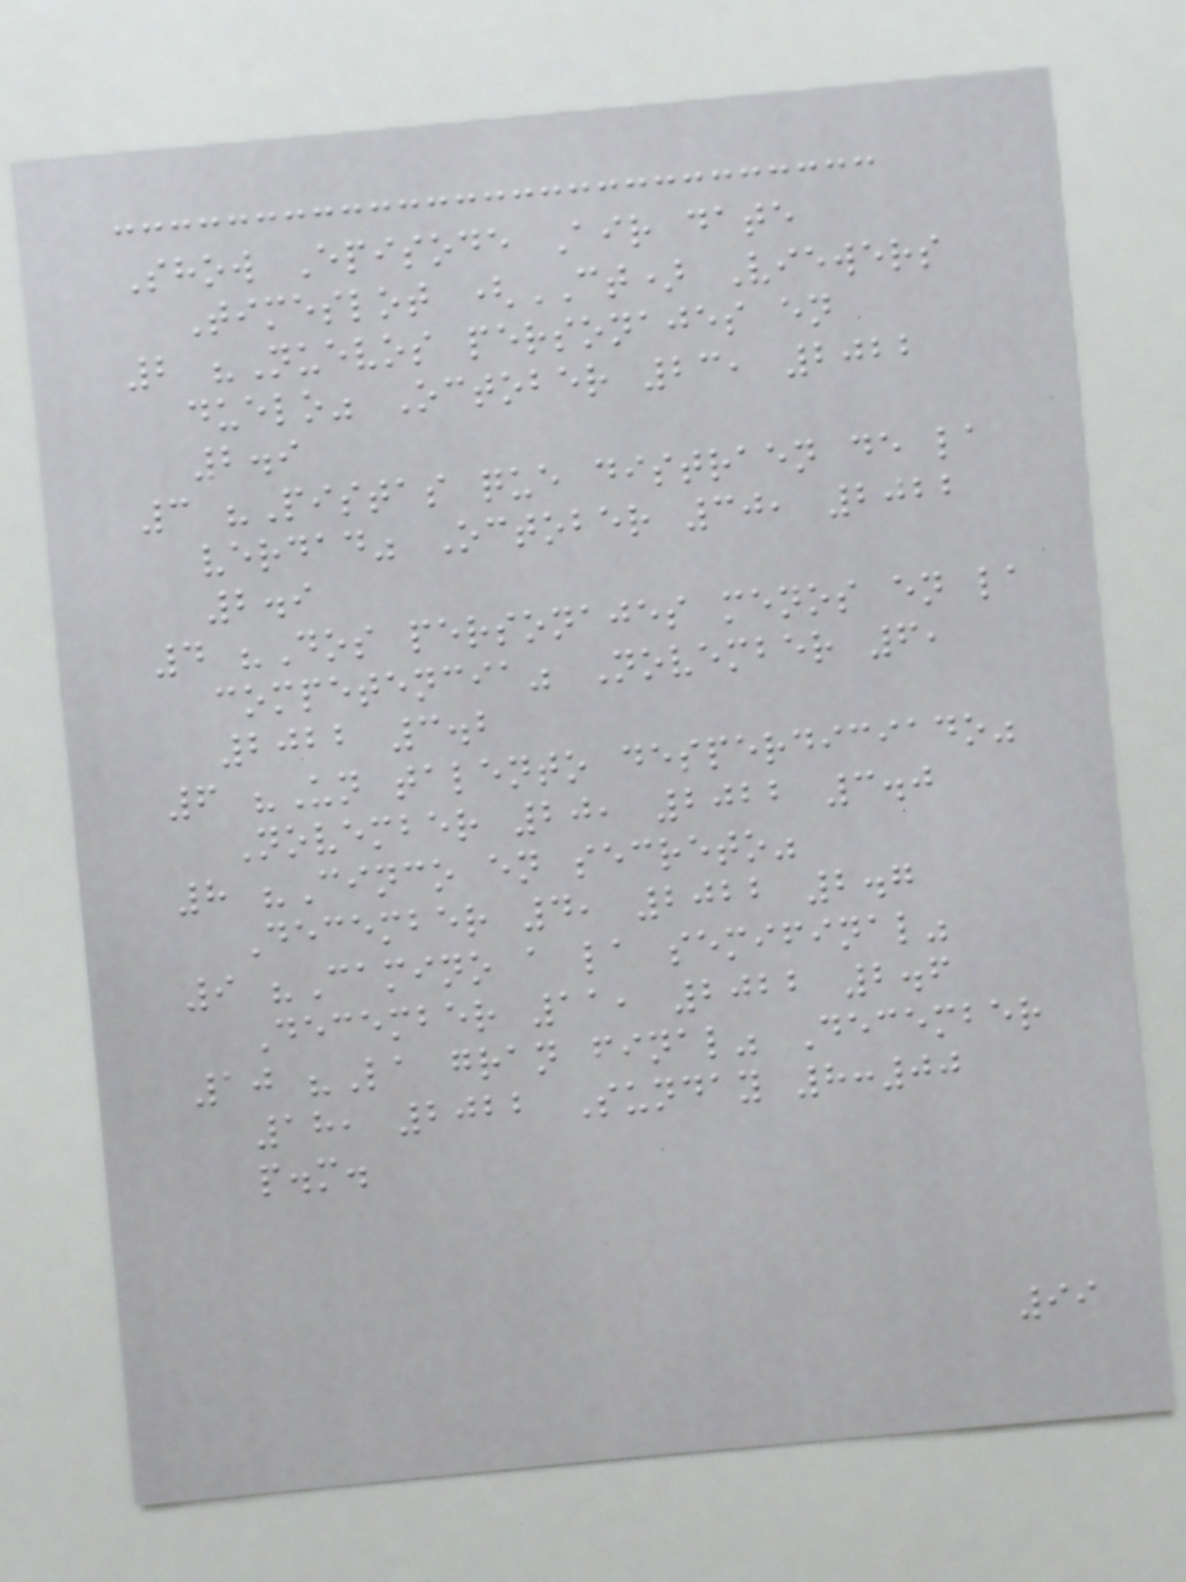Show Episode Air date
Timeslot (CT) Viewers
2 "Nuevos personajes en
duelo" October 23, 2022
2.9
3 "Pistas que distraen de la
verdad" October 30, 2022
2.9
4 "Dos personajes menos en la
competencia" November 6,
2022 3.2
6 "Un talento desperdiciado"
November 20, 2022 3.0
8 "Cinco en secreto"
December 4, 2022 2.7
9 "Camino a la semifinal"
December 11, 2022 2.6
10 "La gran final" December
18, 2022 Sunday 8:00
p.m.
99
